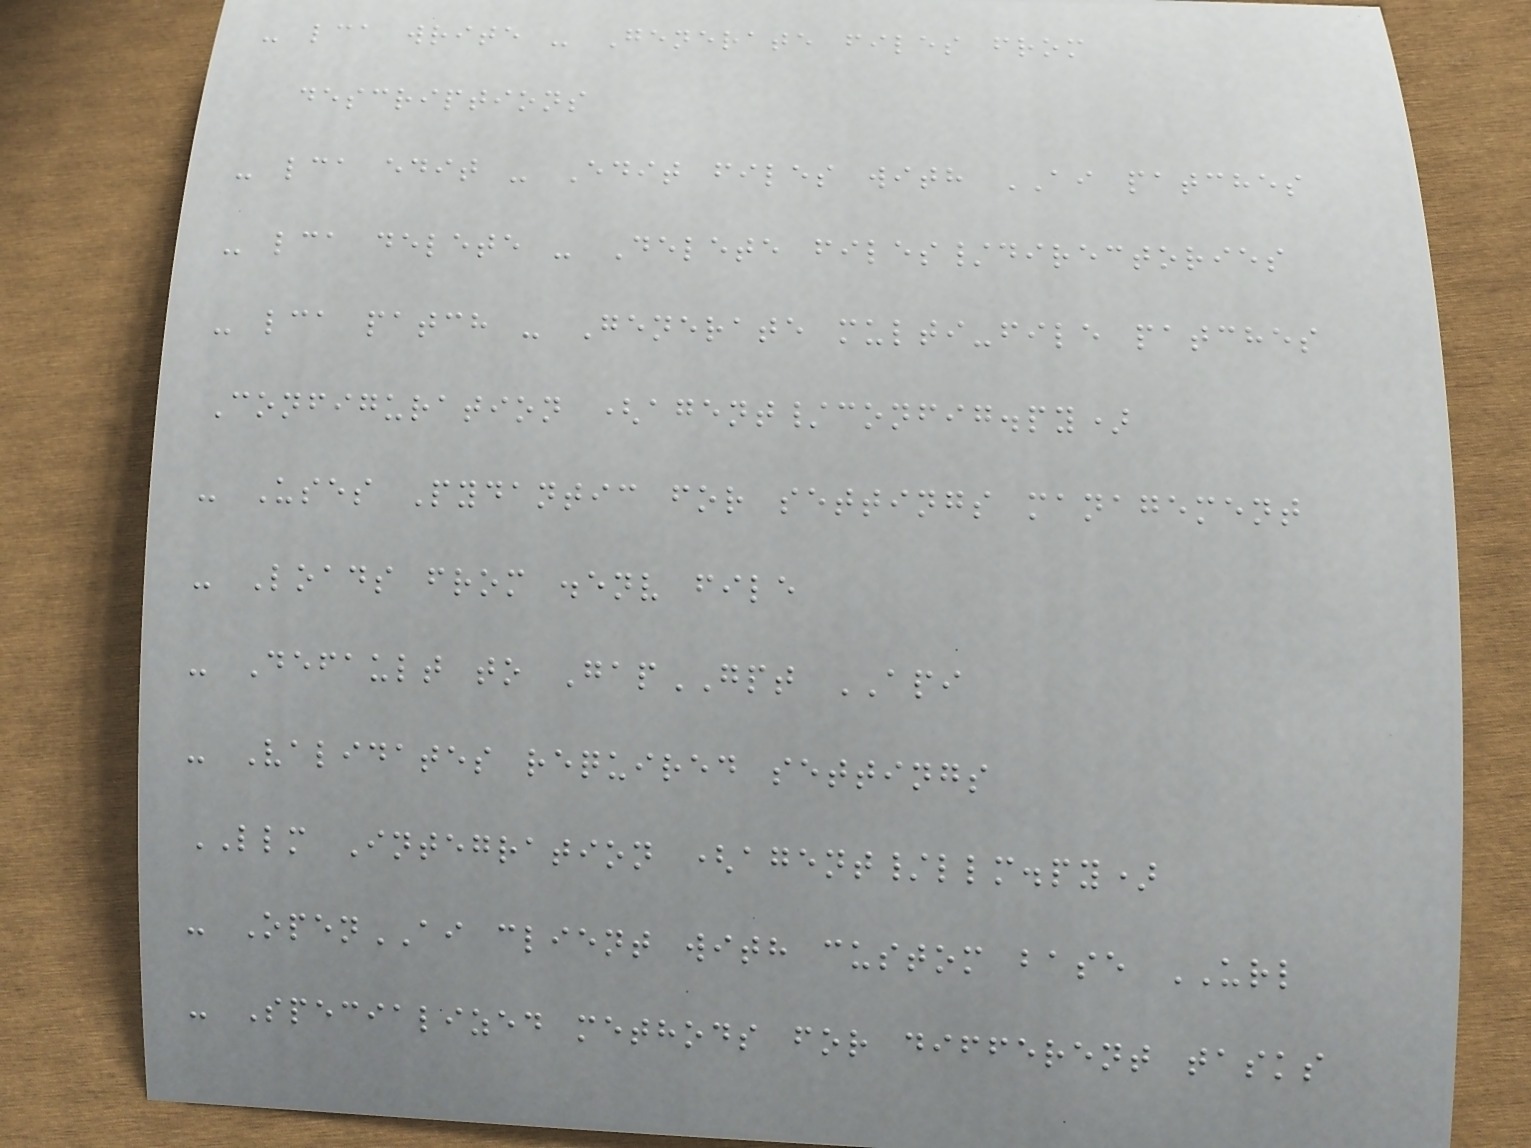- lca write - Generate files from
descriptions
- lca edit - Edit files with AI patches
- lca delete - Delete files/directories
- lca patch - Generate multi-file patches
Configuration (agent/config.py)
- Uses Pydantic for settings management
- Loads from .env file
- Default to GapGPT API
- Validates required settings
LLM Integration (agent/llm.py)
- OpenAI client with custom base URL
- Specialized methods for different tasks
